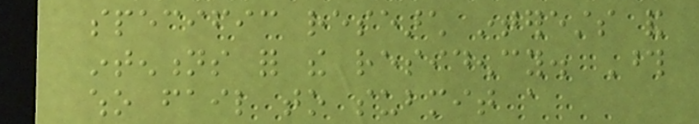specific research interests and
intentions for the residency. Those
who fail to submit a
